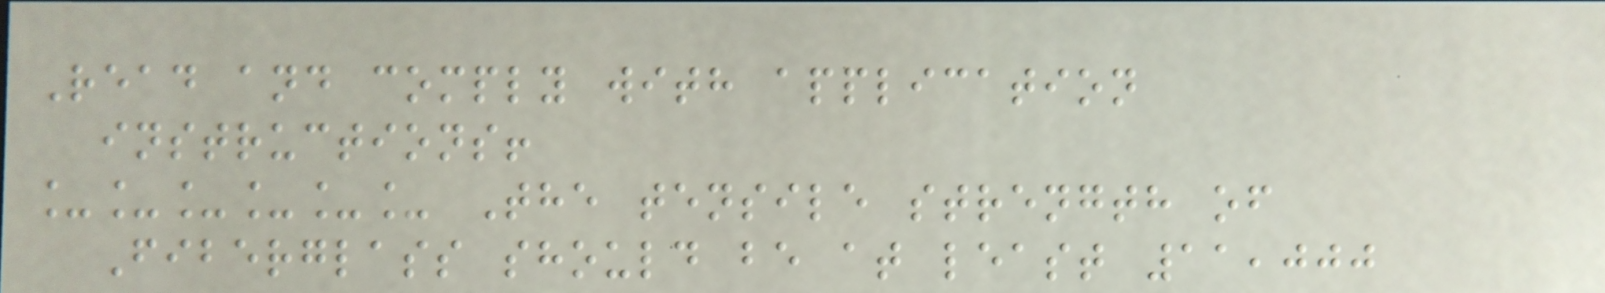Read and comply with application
instructions!
______ The tensile strength of
Fiberglass should be at least 11,000
